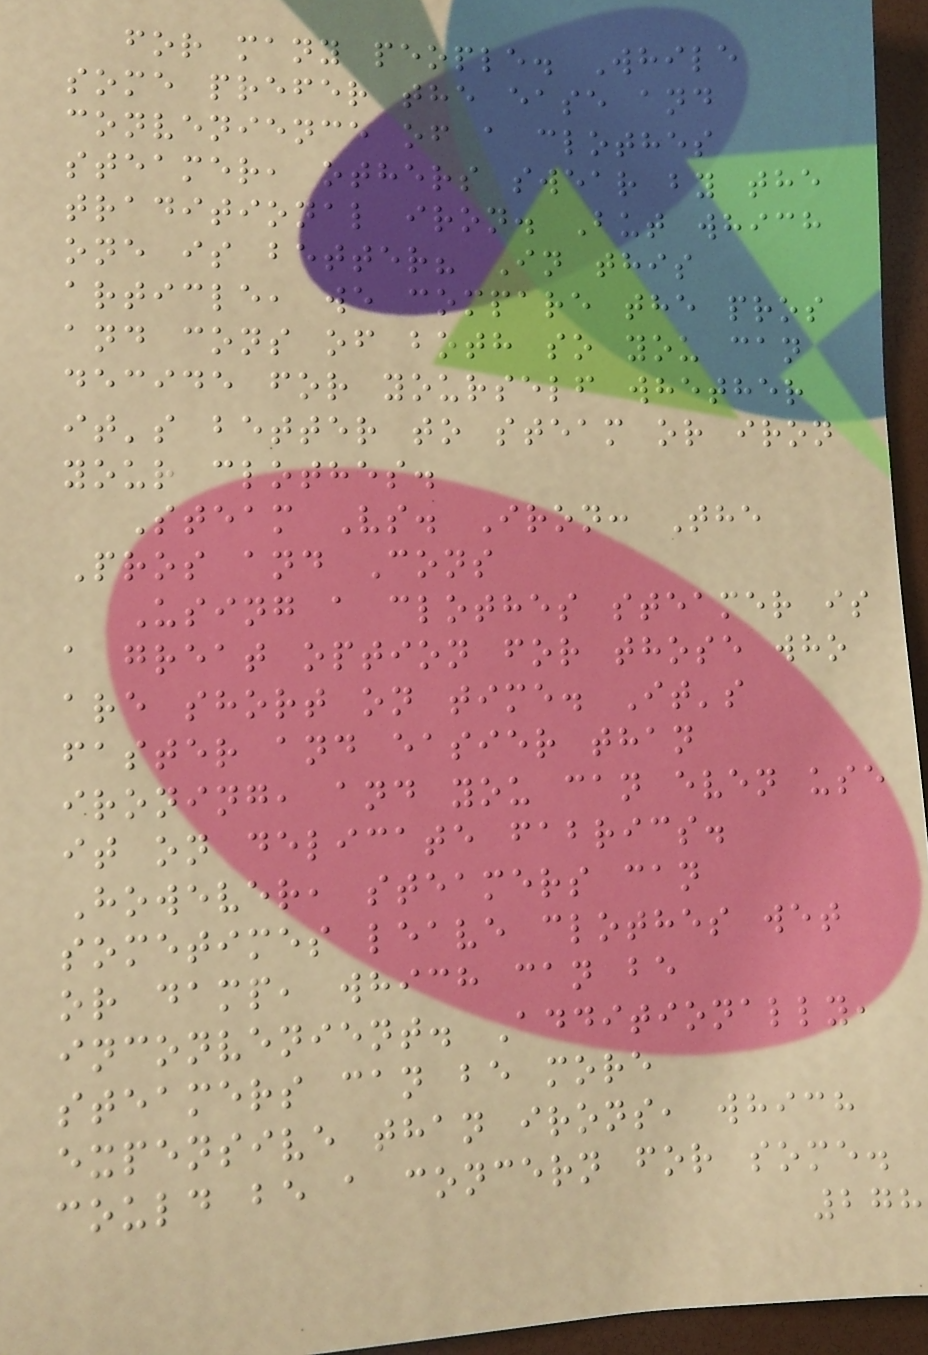for many people. While
some prefer the ease and
convenience of a clothes
steamer, others swear by the
traditional iron. But which
one is better? In this
article, we compare the pros
and cons of both so you can
decide for yourself whether
it's better to steam or iron
your clothes.
Steam Vs. Iron: The
Pros and Cons
Using a clothes steamer is
a great option for those who
are short on time. It's
faster and easier than
ironing, and you can even use
it on delicate fabrics.
However, steamers can
sometimes leave clothes wet
or damp, which can be
inconvenient. Additionally,
steamers can be more
expensive than irons, which
could be a concern for some.
278
